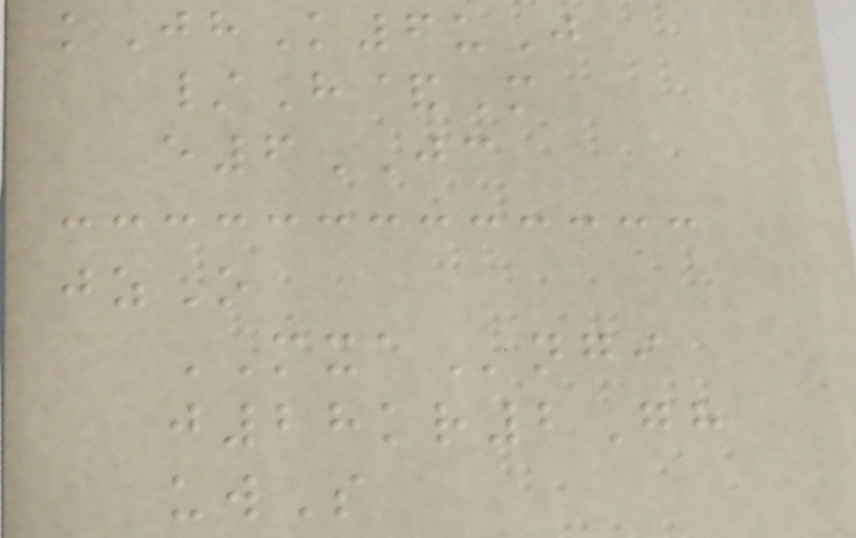kJhK6uJ
/H&M
e6JC
jzO
MXAngi
j28kr2Gh
uwS
